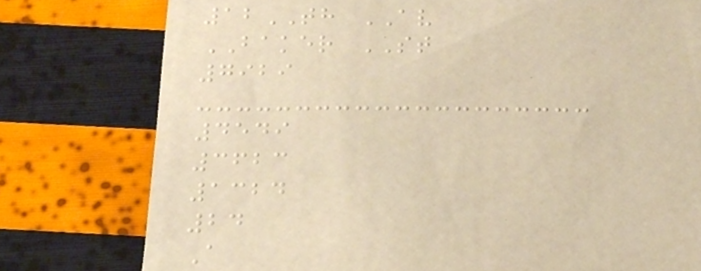12TH AV
BAKER ST
7929
4549
3623
1324
24
A
